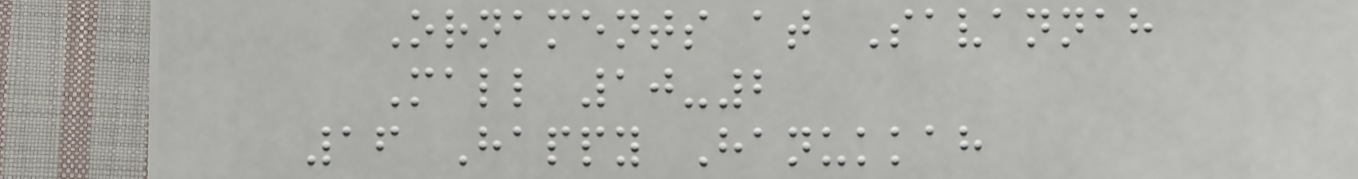Ornaments at Savannah
Mall 10-2
16 Happy Hanukkah
